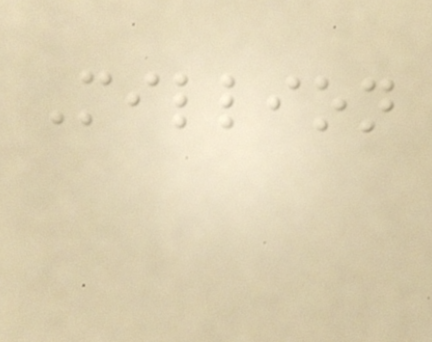Million
